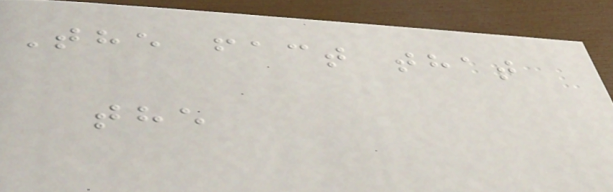The fact that
the
